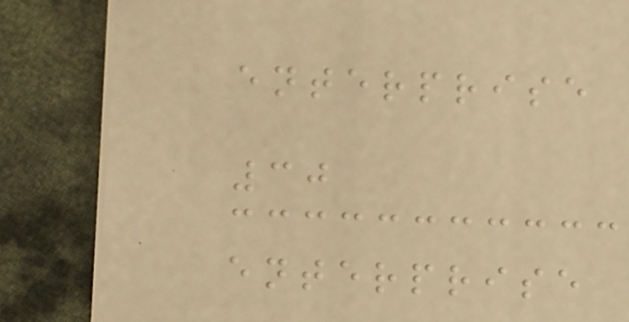enterprise
30
enterprise
